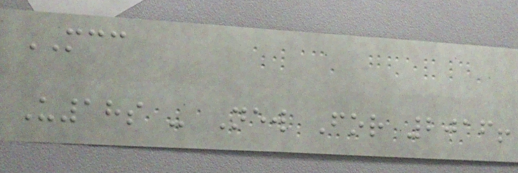MCC
U18s - New For 2016!
